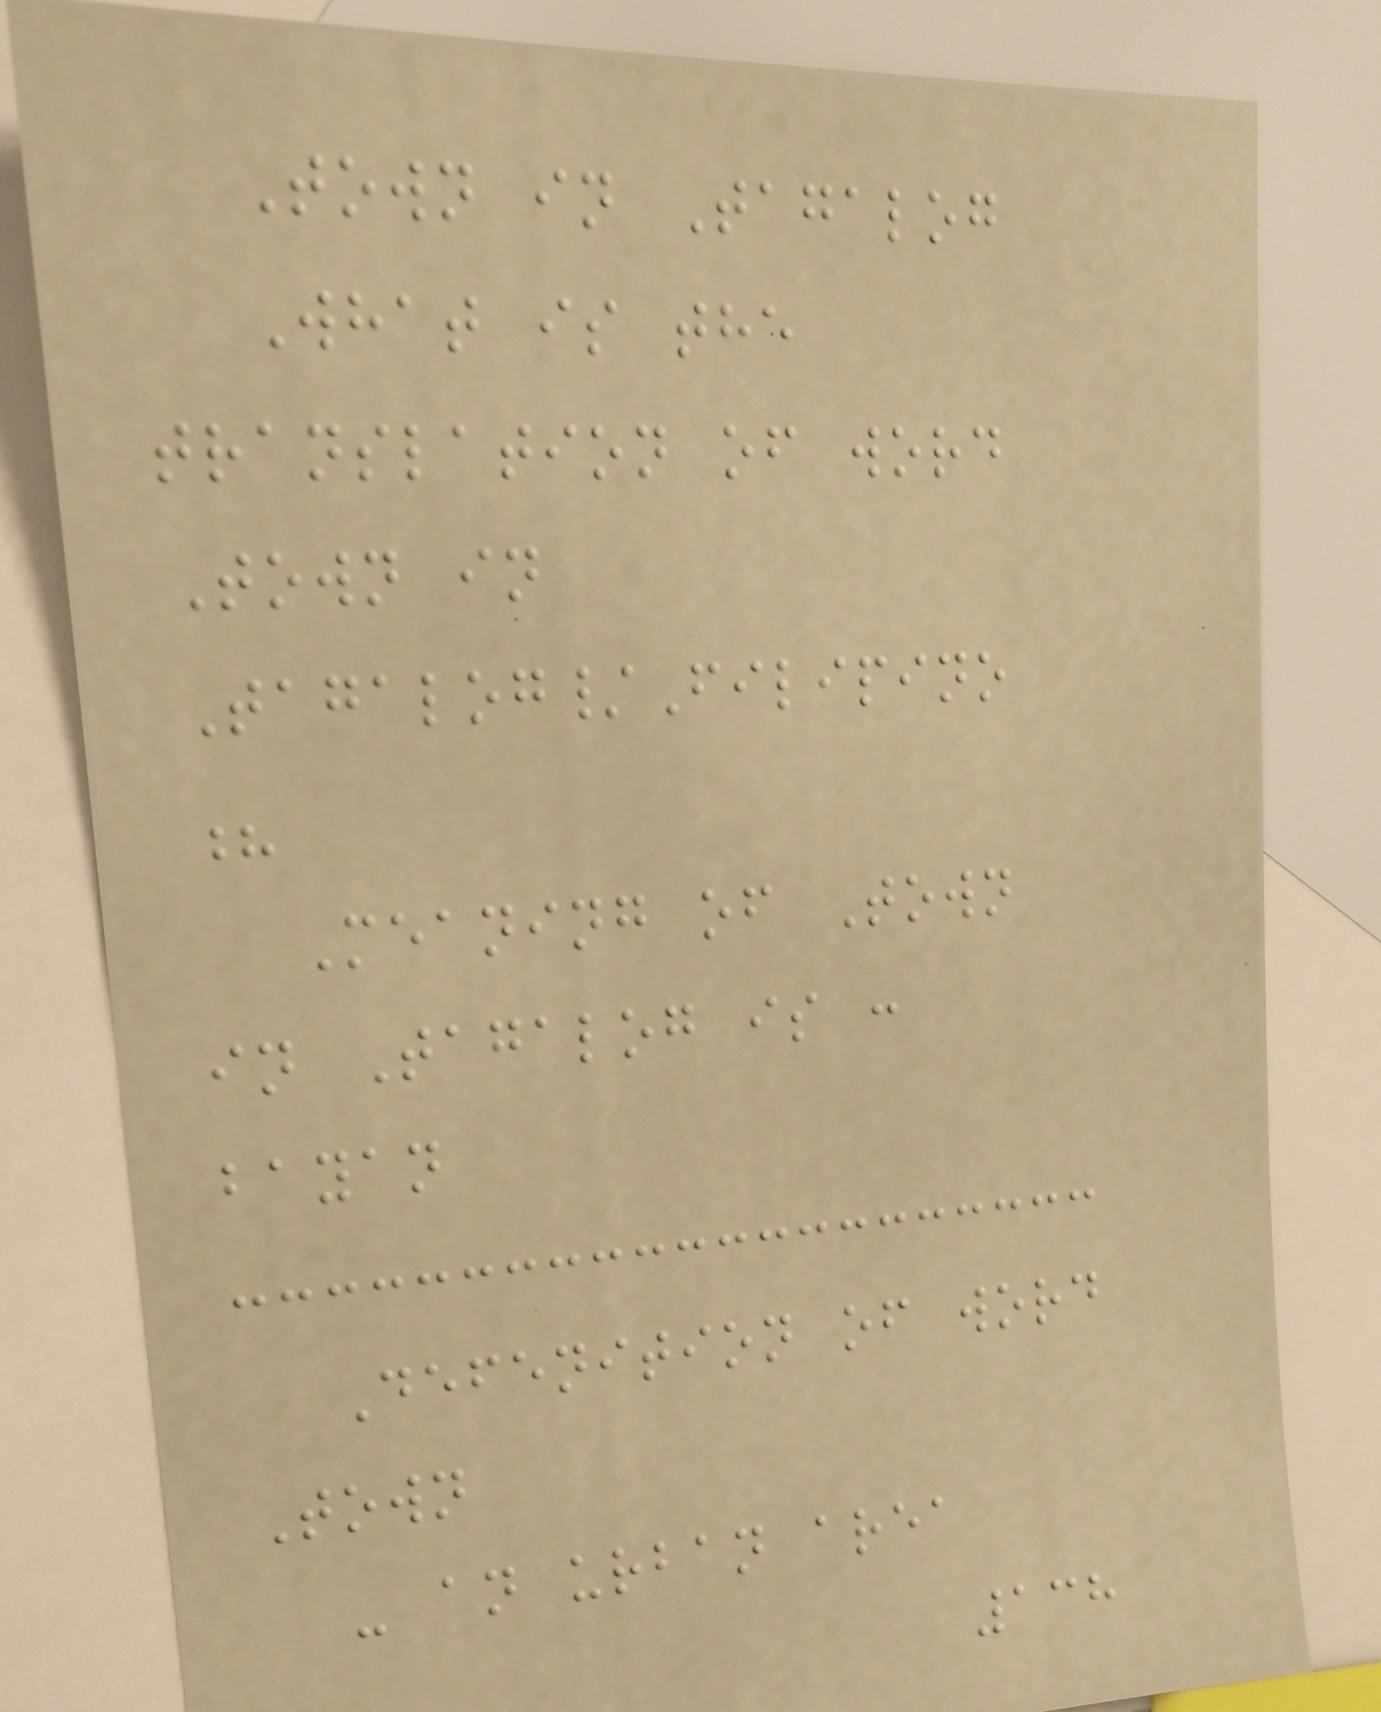Town in Tagalog
What is the
translation of word
Town in
Tagalog/Filipino
?
Meaning of Town
in Tagalog is :
bayan
Defenition of word
Town
- an urban area
138
